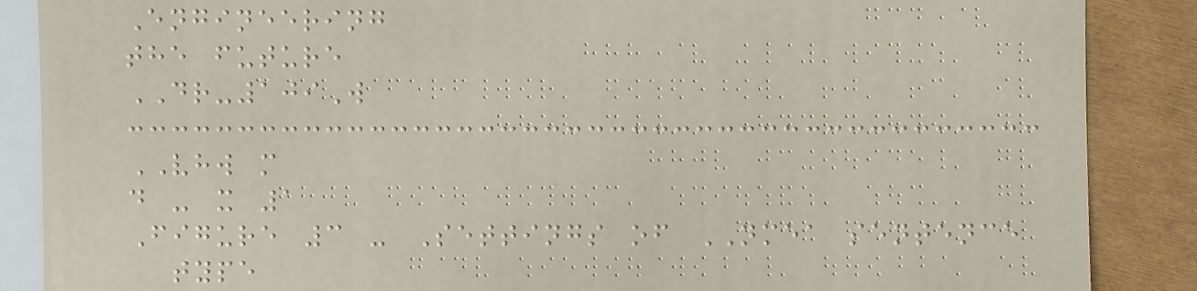Engineering
the future
DR-109W
VHW m
d - x 1
Figure 3 - Settings of NMEA sentence
type
